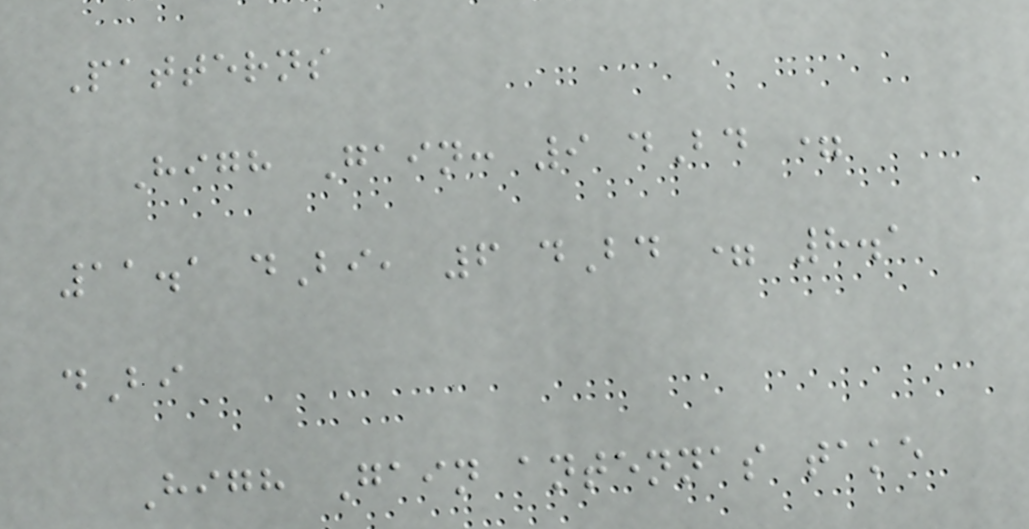Patterns
High Gain: 9 dBd =
11.1 dBi, 6 dBd = 8.1
dBi
High Gain antennas take
